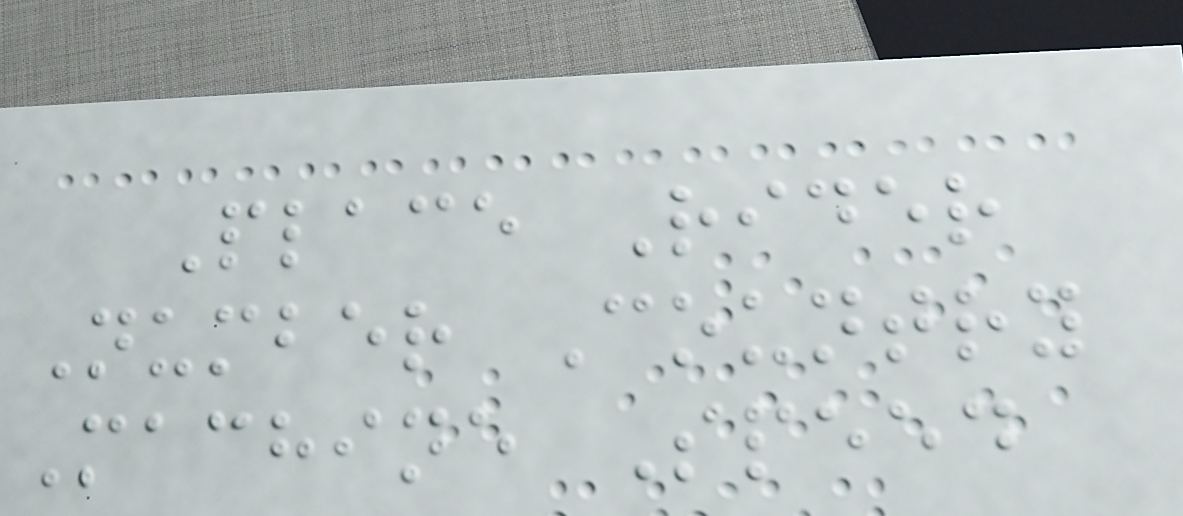Place Rider
Number Country
Machine Speed
